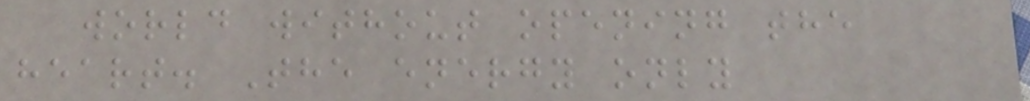world without opening the
heart. The energy only
